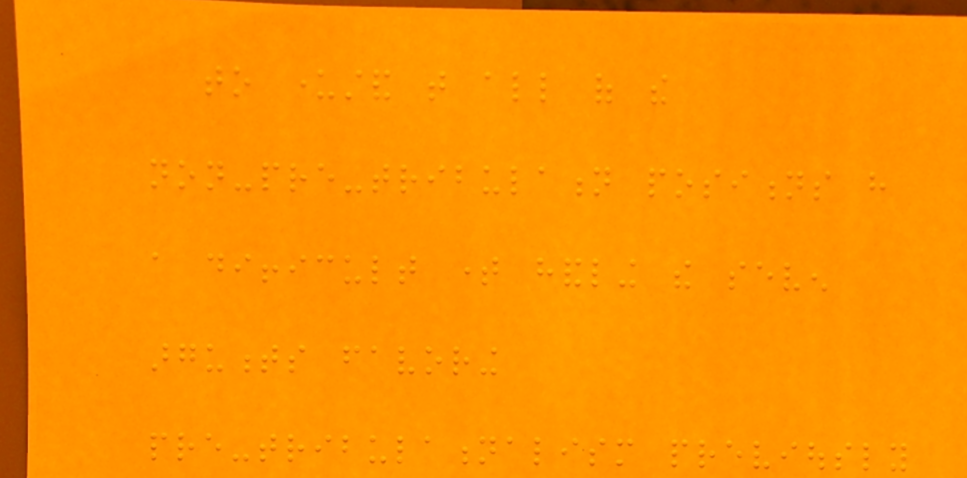to understand that all of the
non-pre-tribulation positions have
a difficult time handling the seven
arguments favoring
pre-tribulationalism previously
